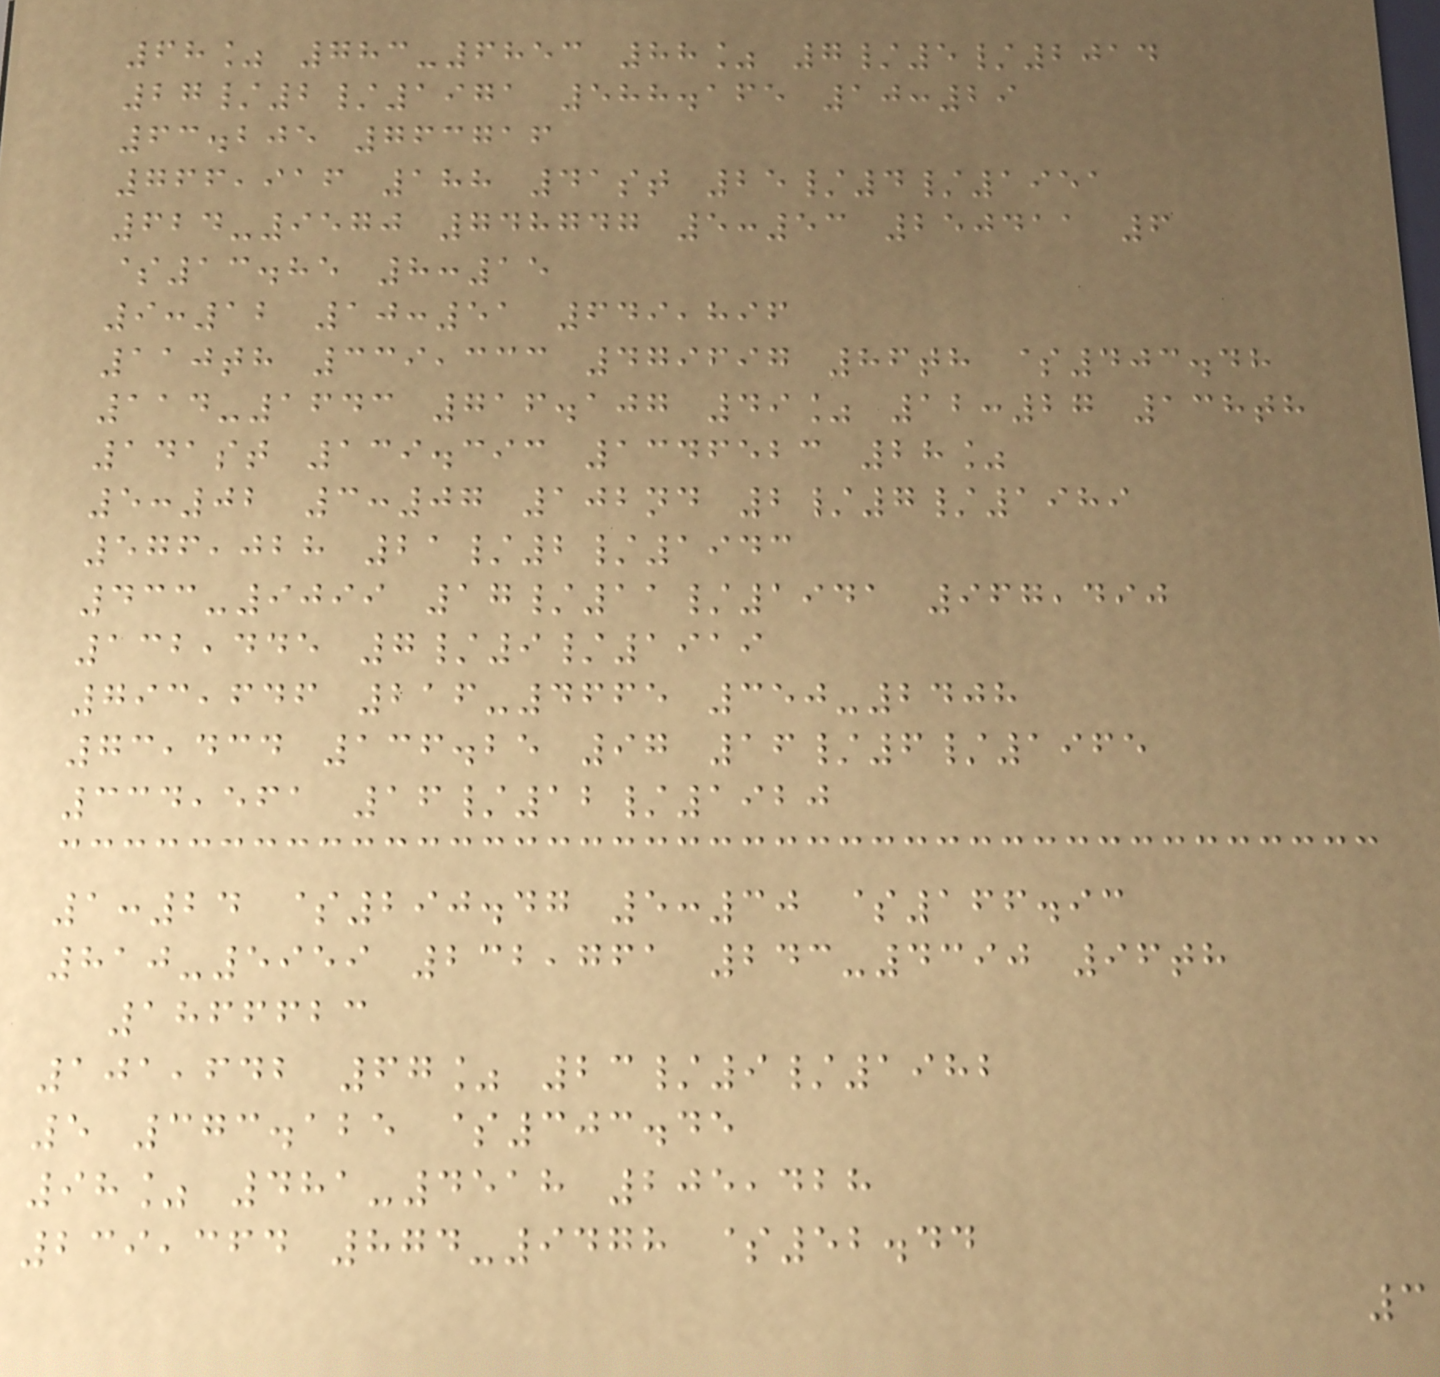68% 783-6853 88% 7/5/2014
27/2/1971 588.165 10:29
63.205 763716
766,916 188 41st 25/4/1951
624-9570 748747 5:53 250411 6
$13.85 8:15
9:12 10:51 649,896
110th 339,333 479697 86th $403.48
114-1643 716.107 49% 12:27 138th
141st 139.393 1346523 28%
5:02 3:07 102nd 2/7/1989
576,028 21/2/1943
433-9099 17/11/1941 967,490
132,445 7/9/1919
793,646 216-4665 350-2408
73,434 136.25 97 16/6/1965
334,561 16/12/1920
1:24 $290.47 5:30 $166.93
810-5959 232,761 243-4390 96th
1866623
101,642 67% 23/9/1982
5 373.125 $303.45
98% 481-4518 205,428
239,364 874-9478 $52.44
3
